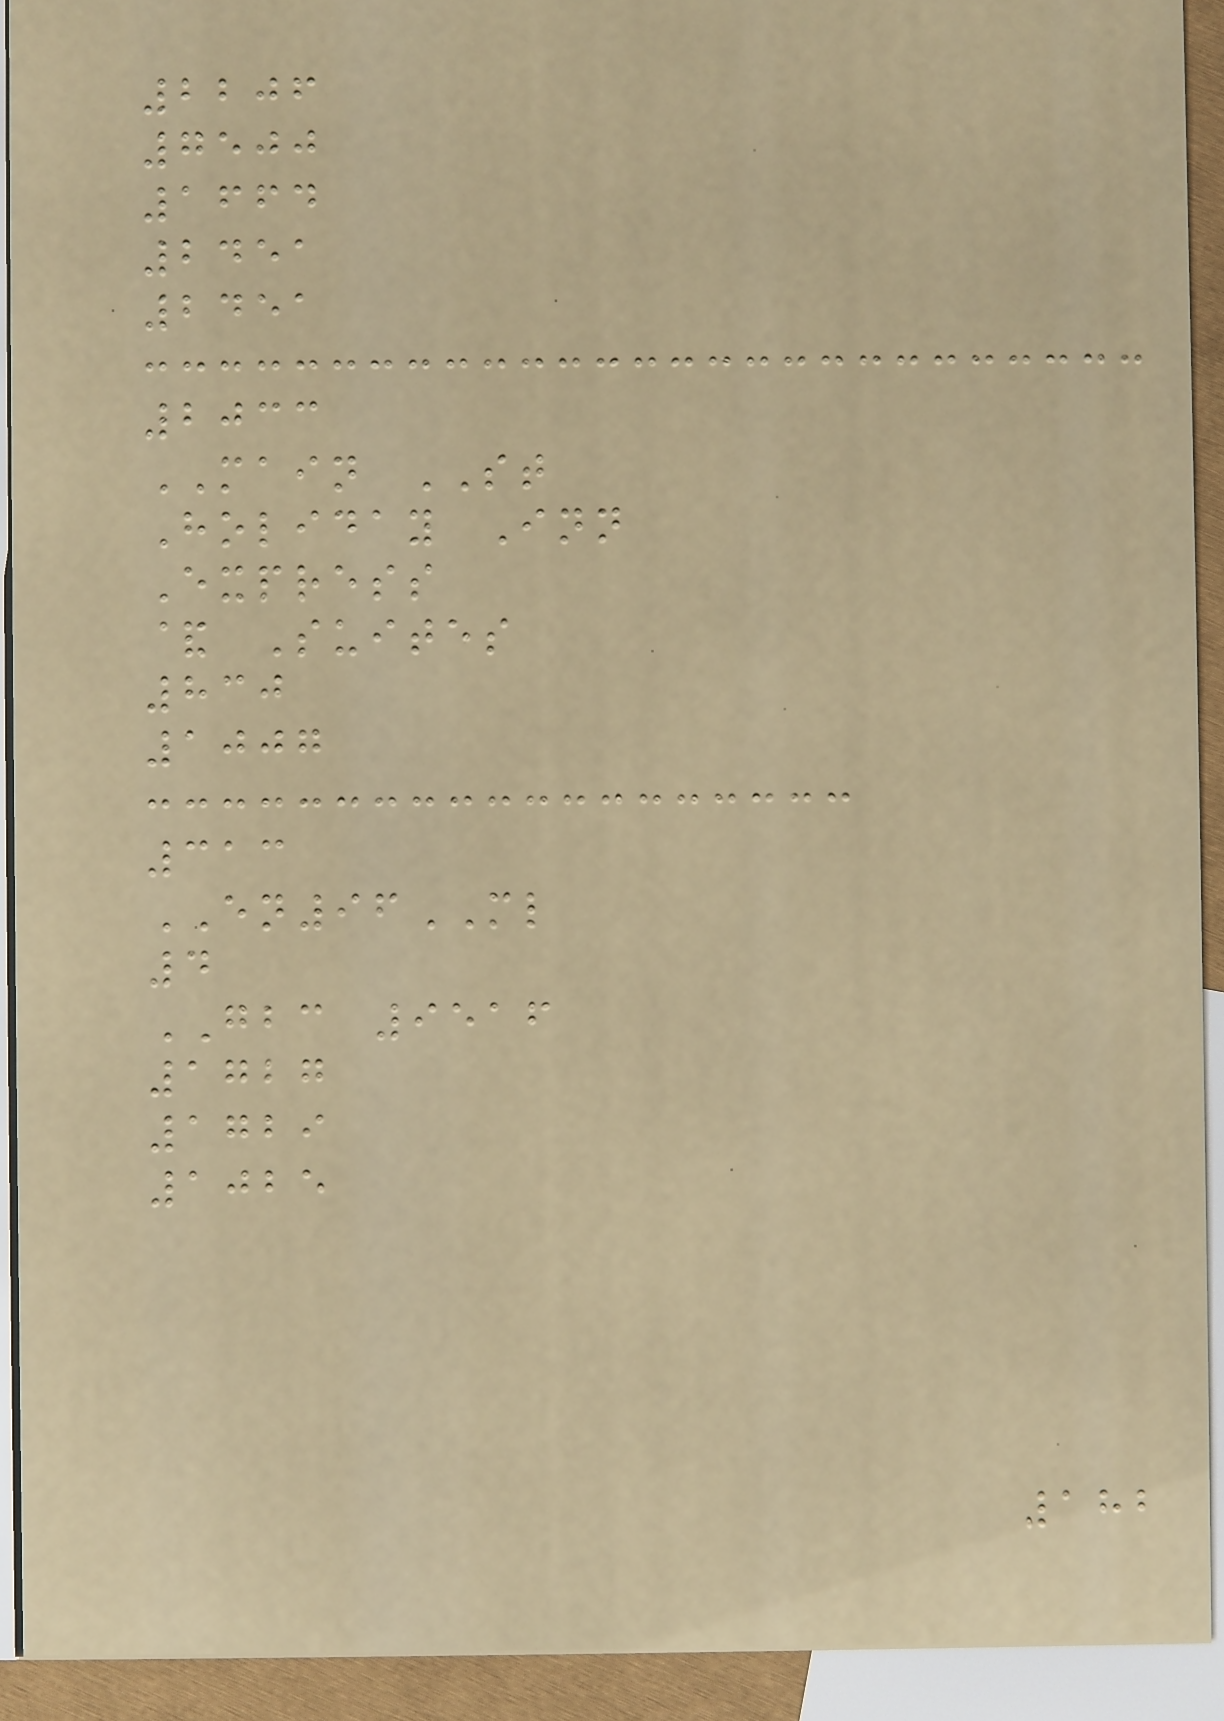2206
7500
1664
2451
2451
2033
MAIN ST
Holiday Inn
Express
& Suites
830
1007
313
EN96ML
4
GBC 9516
1727
1729
1025
182
